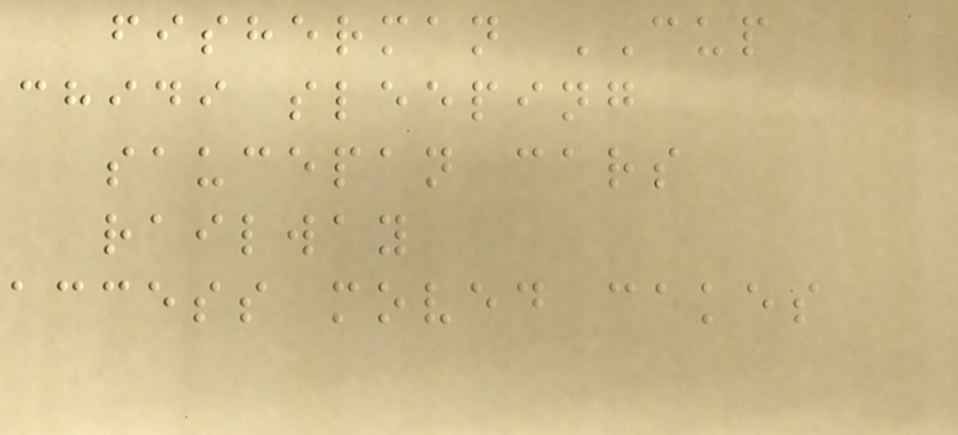fisherman CUP
chidi sleeping
saucepan cars
railway
access moved cakes
